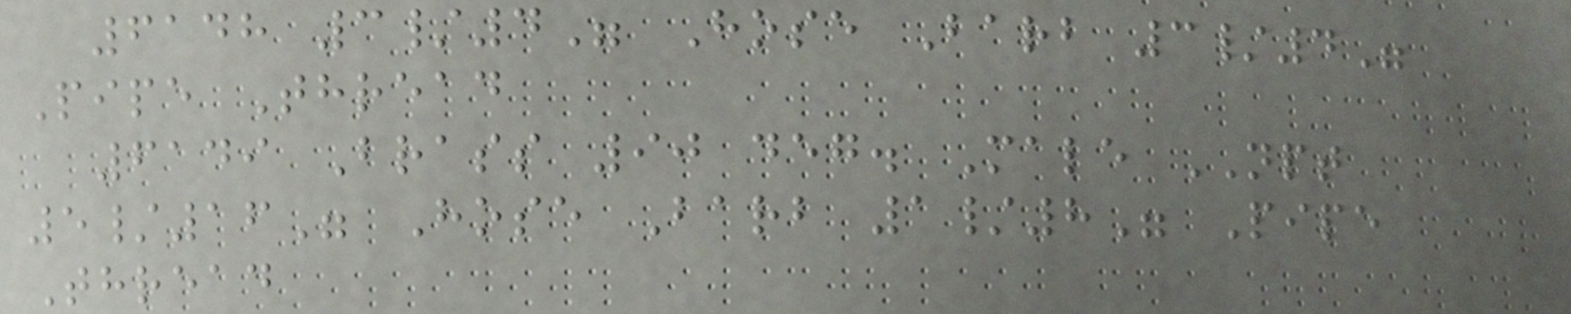6148 3/4" Hose Barb 3/4"
Pipe Thread
6149 Brass 90 deg. Male NPT
5/16" Hose Barb 1/8" Pipe
Thread
